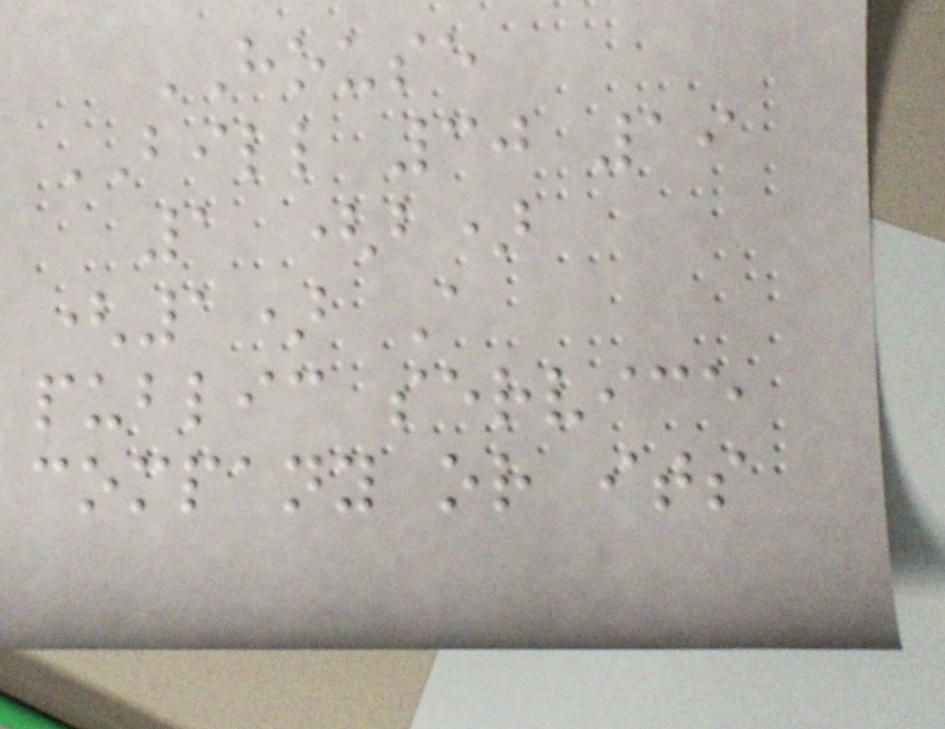HOUSE
BILL 30 19
1 (b)
(1) A
public service
company or its
